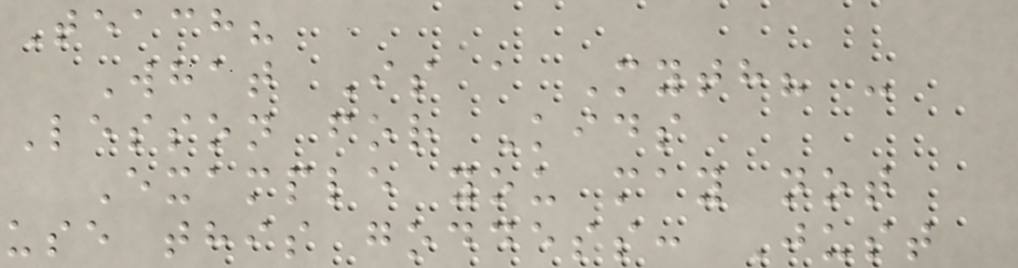Teach?
What Is a Myth? -
Lesson for Kids
Example you may not
use this goddess: Just
